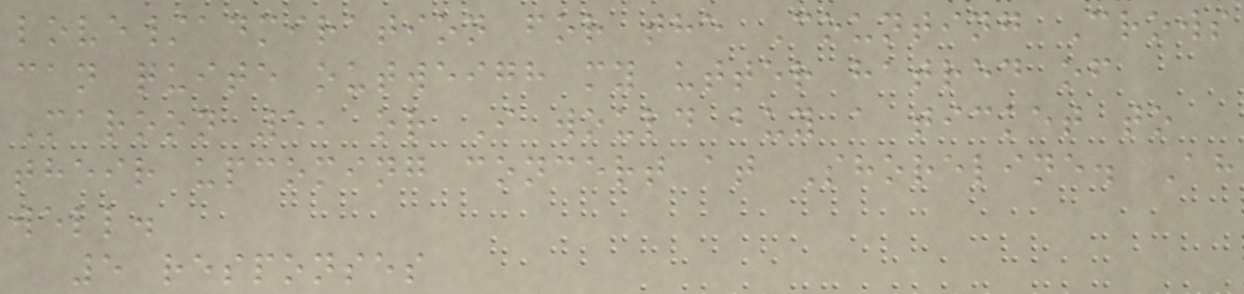love/admiration for the Counting Crows
can quite outweigh my utter hatred of
Maroon 5, or I would buy a ticket to
their upcoming concert at Shoreline. Ah
well.
5 responses
